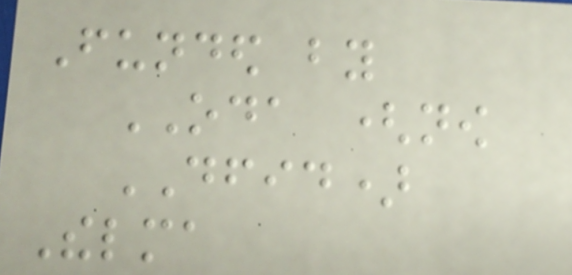Funded by
ODA (now
DFID)
Thelma
